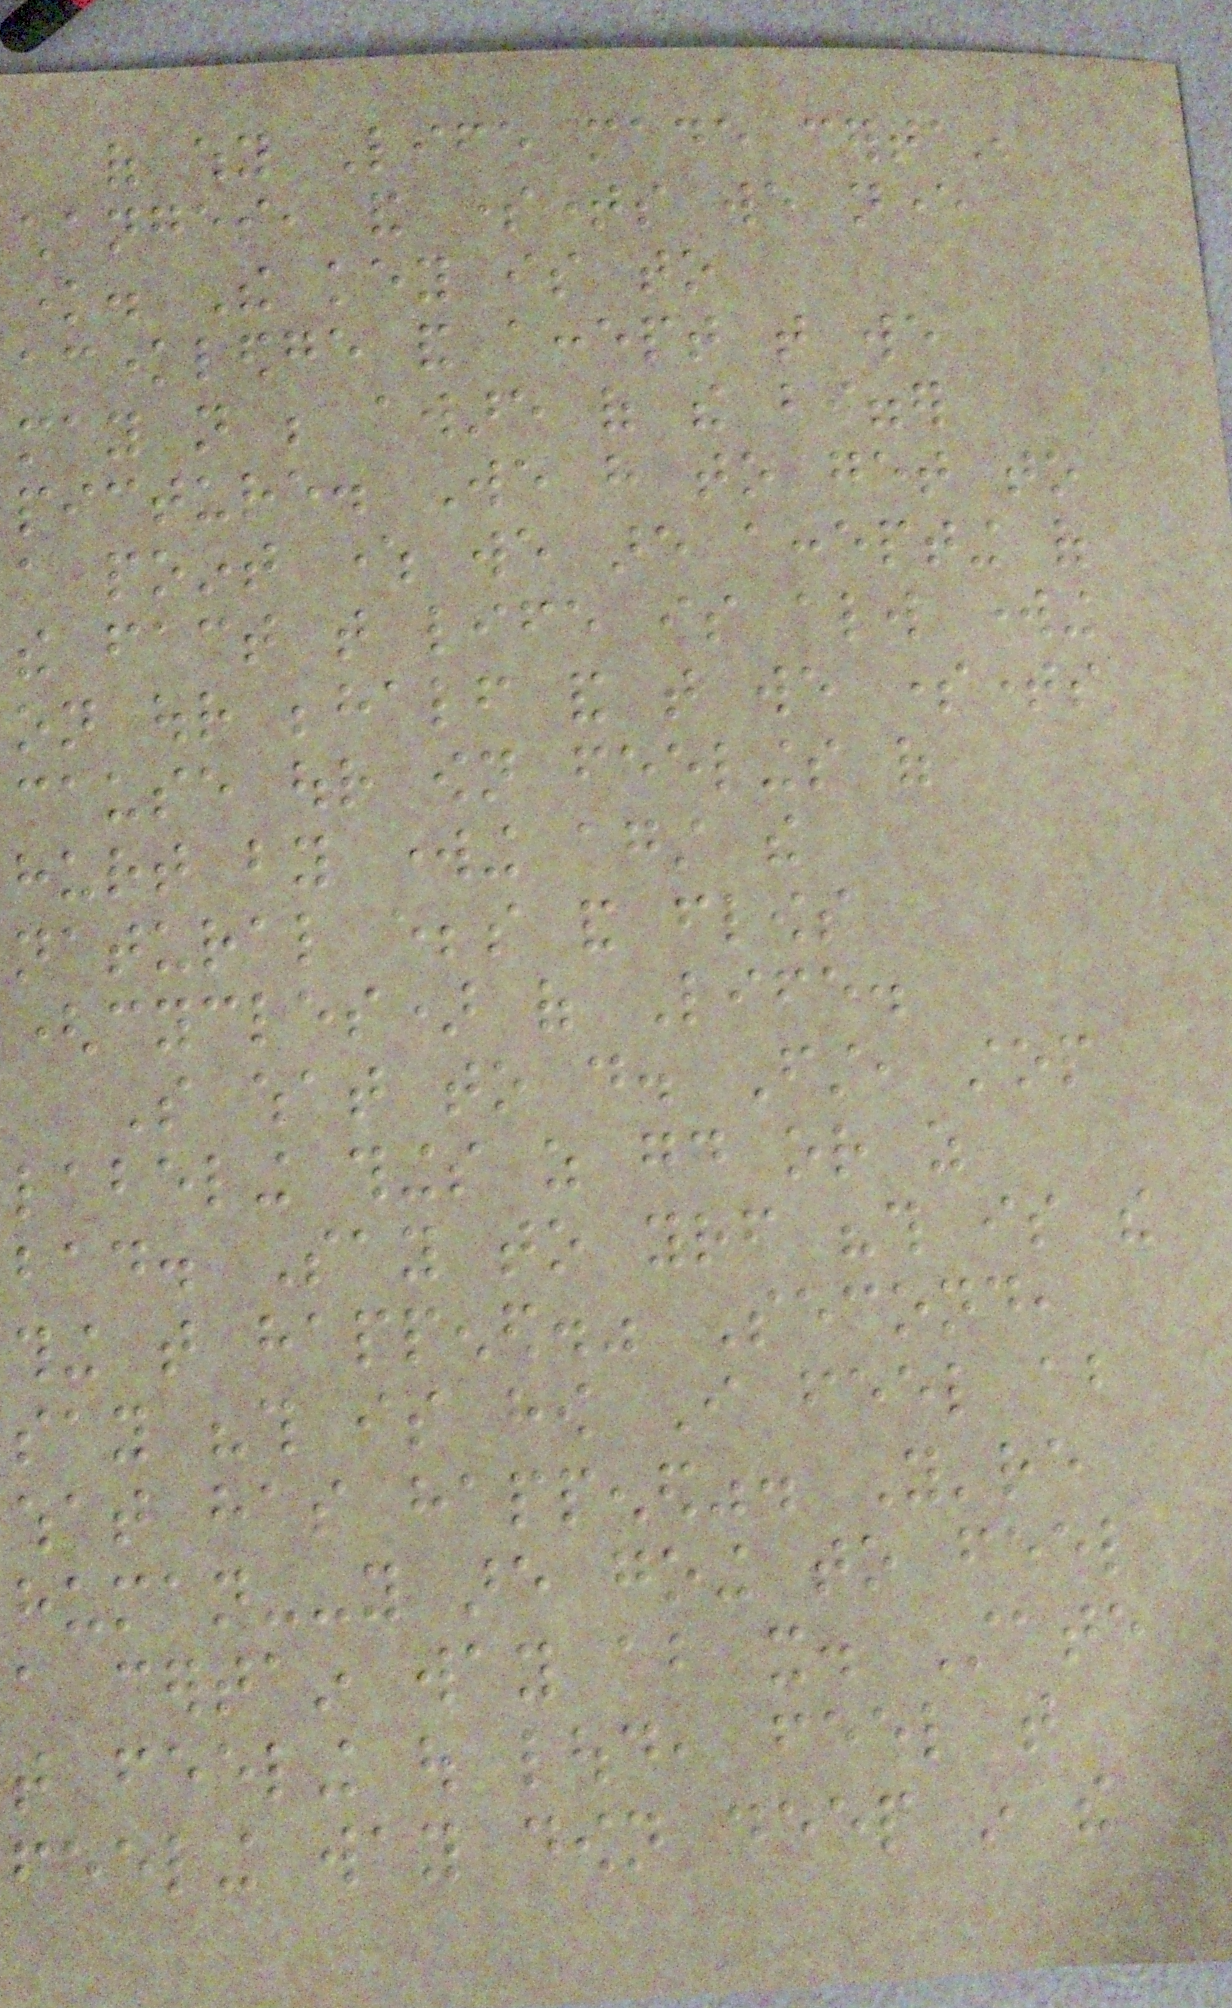of why Life made certain
changes, and sometimes we never
know. The key is to
acknowledge and accept that we
may not be aware of the bigger
picture. We have to get to
a point where we are accepting of
the fact that life is always working
on our behalf and that we sometimes
cause our own feelings of
hurt by working against the
natural ebbs and flows
(cycles) of Life.
So what to do. First, stop
labeling things as good or as
bad. Say to yourself "this is the
thing that happened." Second,
say "this is how I feel about
what has happened". You're
human--you are going to feel
a certain way about it. State
that feeling out loud, feel that
feeling way down deep in the
